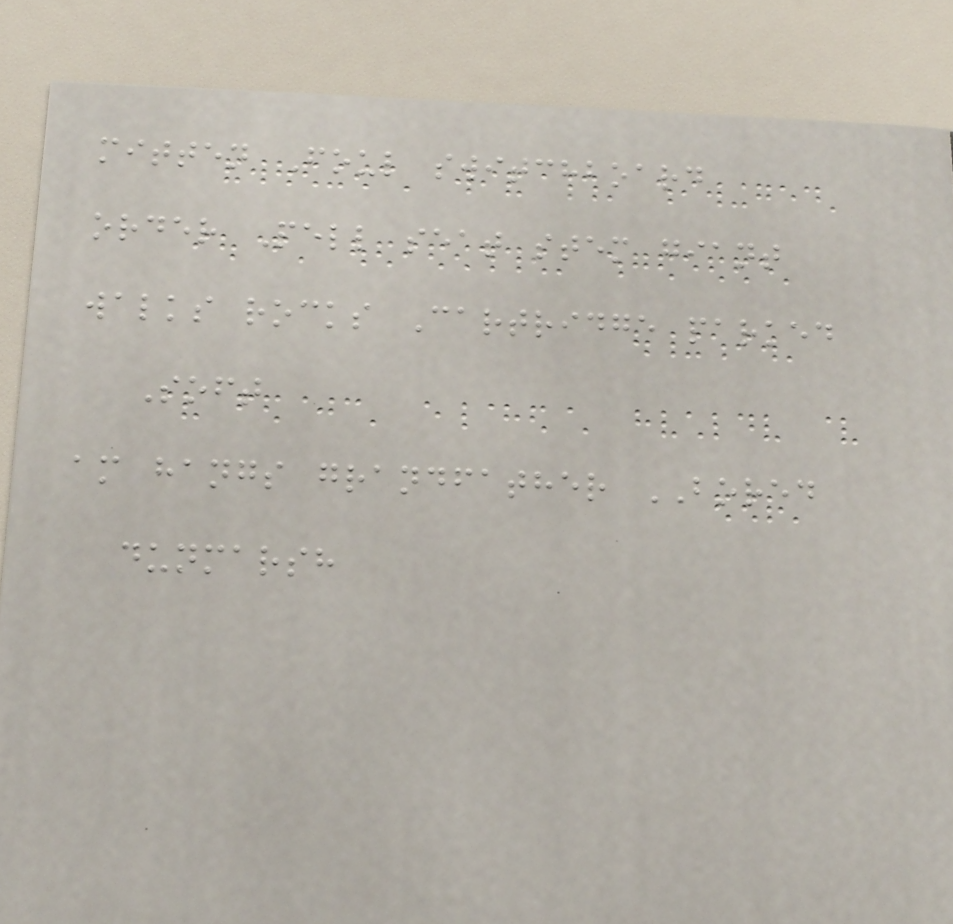mitten Foul switchboard
order Pell seat stem giant
walks rocks Cartridge parked
Soft
am hangs grandfather BORED
dunmarsh
